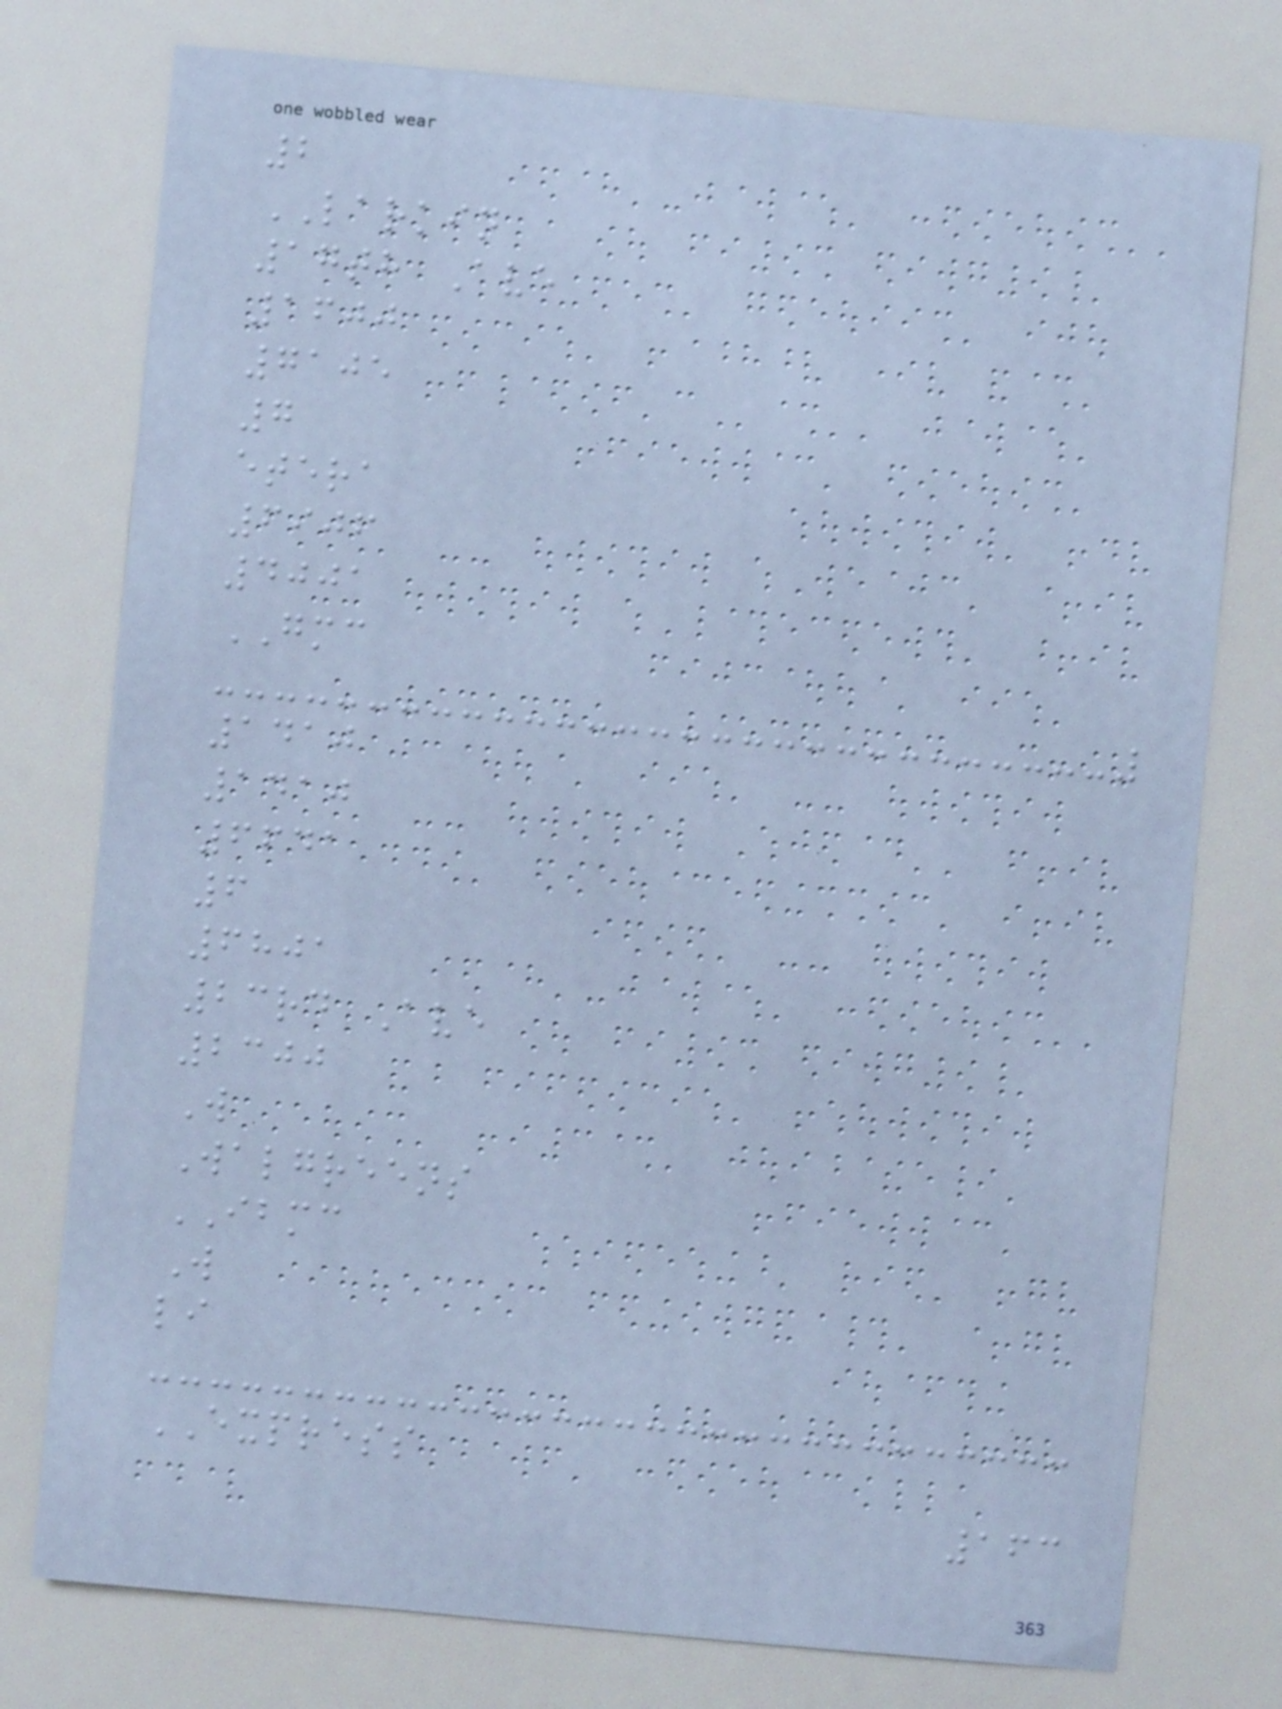2
LARKIN
17th Ave
1600
7105
7
etera
6906
4001
GMC
1410
1410
6641
6
6801
23rd Ave
2300
W
Walgreens
IBMC
W
li
EXPRESS
163
